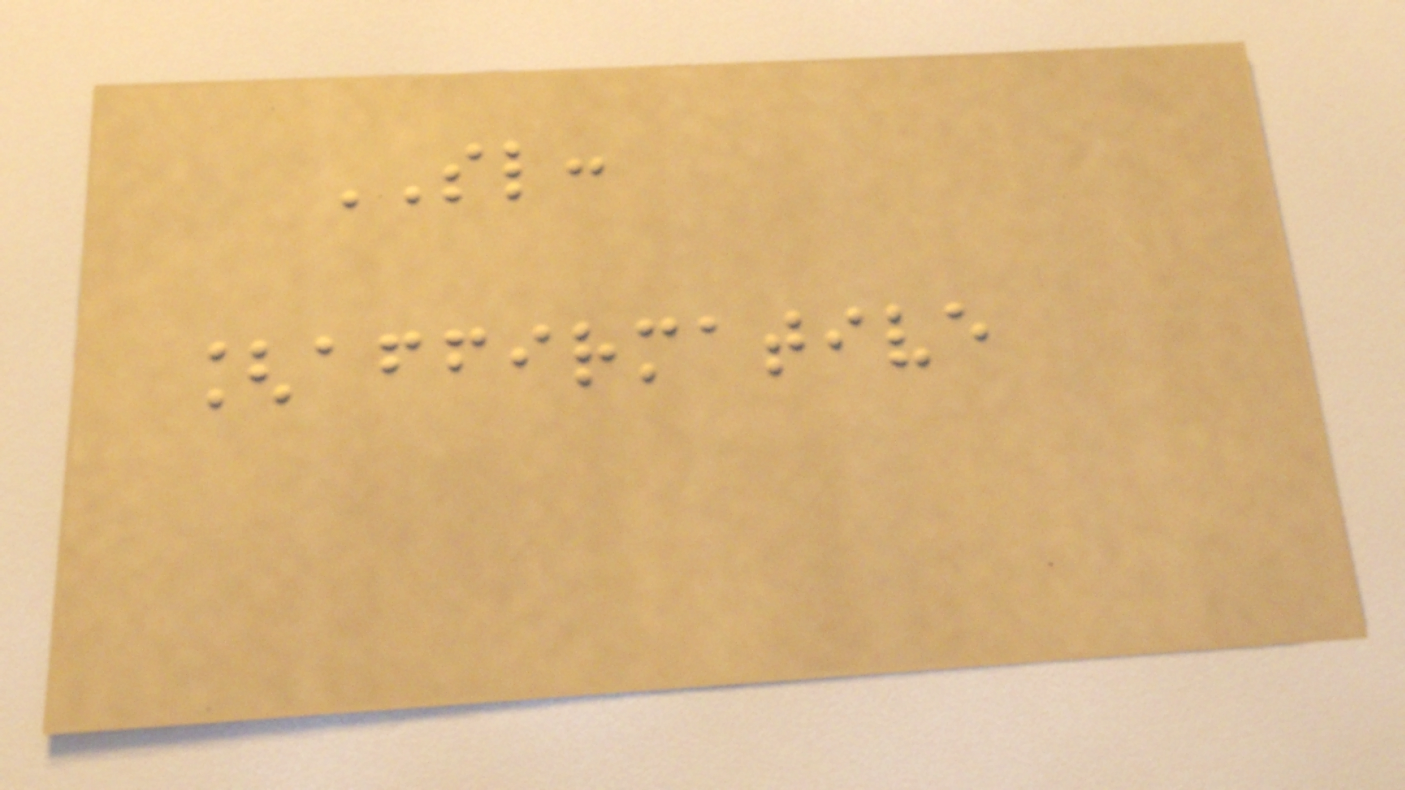SL:
[affirmative
